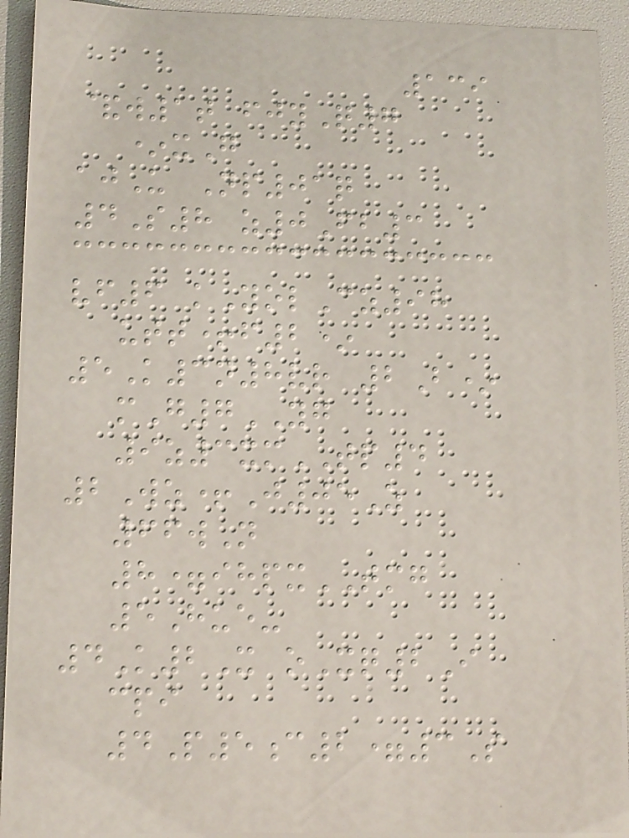139
&w1t fjyQ7
*xG
ajU Np01q
4S8 z0Fb3
vf6 kYolCz98
utt+f2*
5K3n8vr 2B*
mG7YG
9z3xmTP4
2Wz+J05Z
66wN
8=ihpxTMG
5Hue-
4K2X oXq2I
cpi
4P5c2=3S
